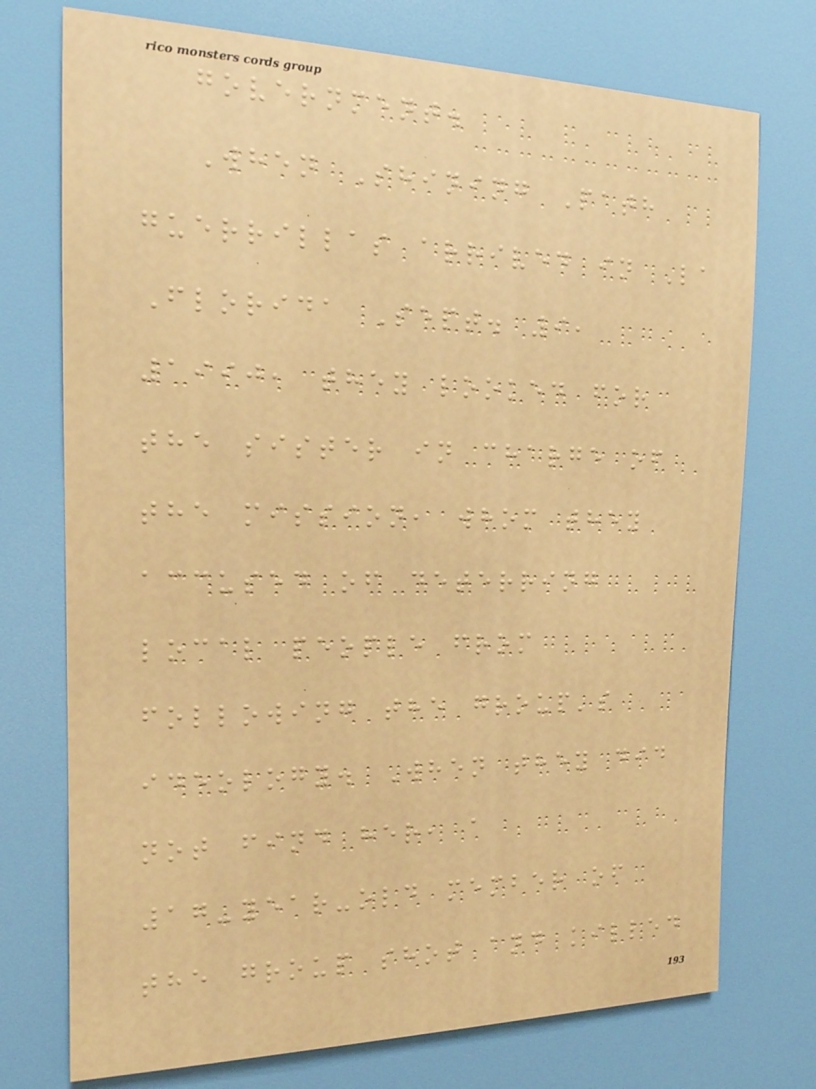government.
When Shining Path
guerrillas arrived in La
Florida Sept. 9,
1990, they looked for
the sister in charge of
the mission, whom they
accused of deterring
local people from
following the group's
ideology. When they did
not find her, a
17-year-old member of
the group shot and killed
